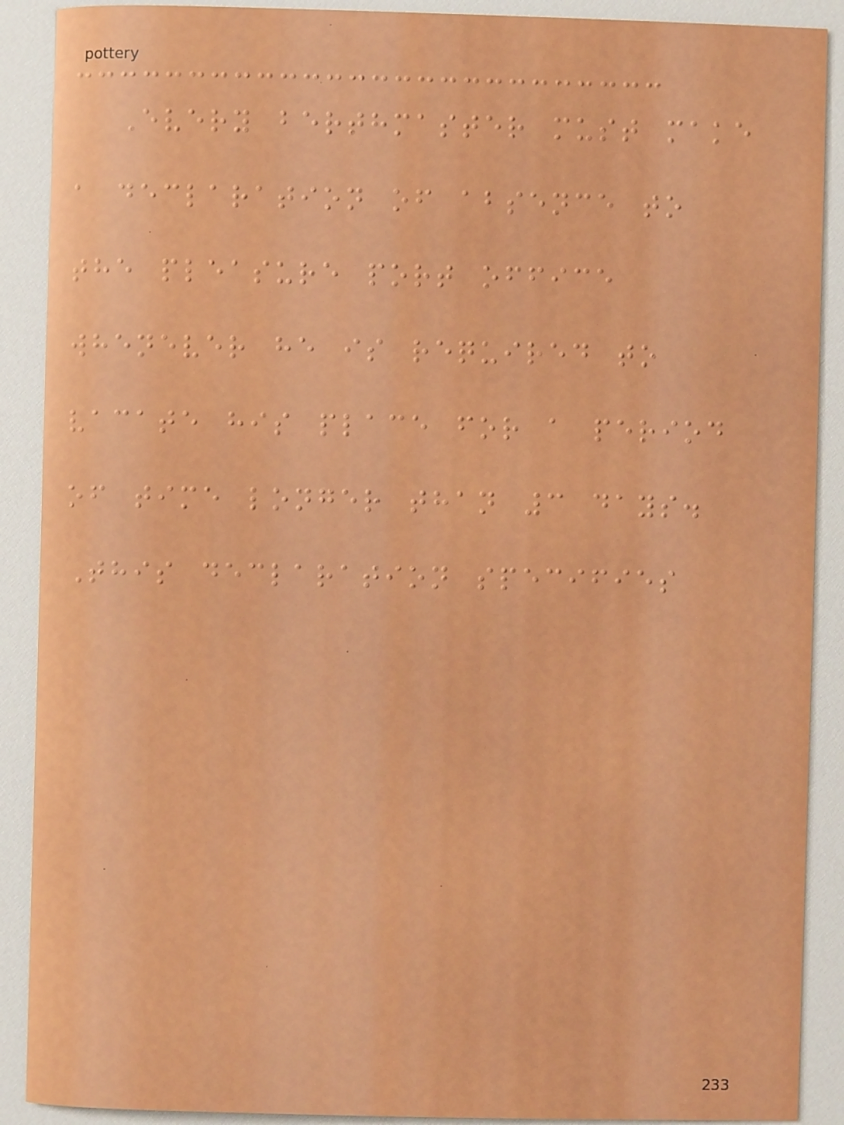Every berthmaster must make
a declaration of absence to
the pleasure port office
whenever he is required to
vacate his place for a period
of time longer than 3 days.
This declaration specifies
